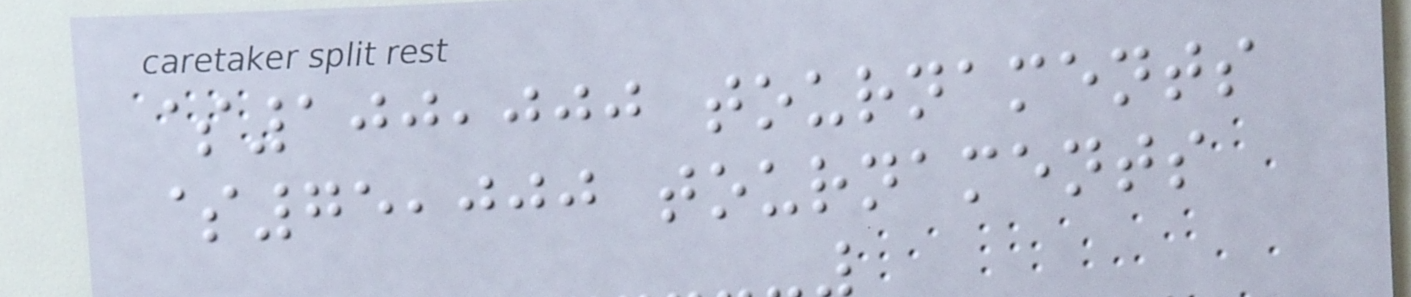$100,000 tournaments
$75,000 tournaments
